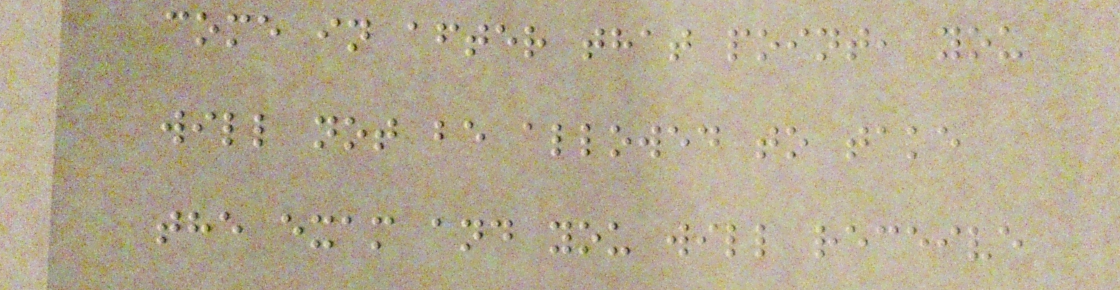come in after that point, you
will not be allowed to take
the exam and you will receive
